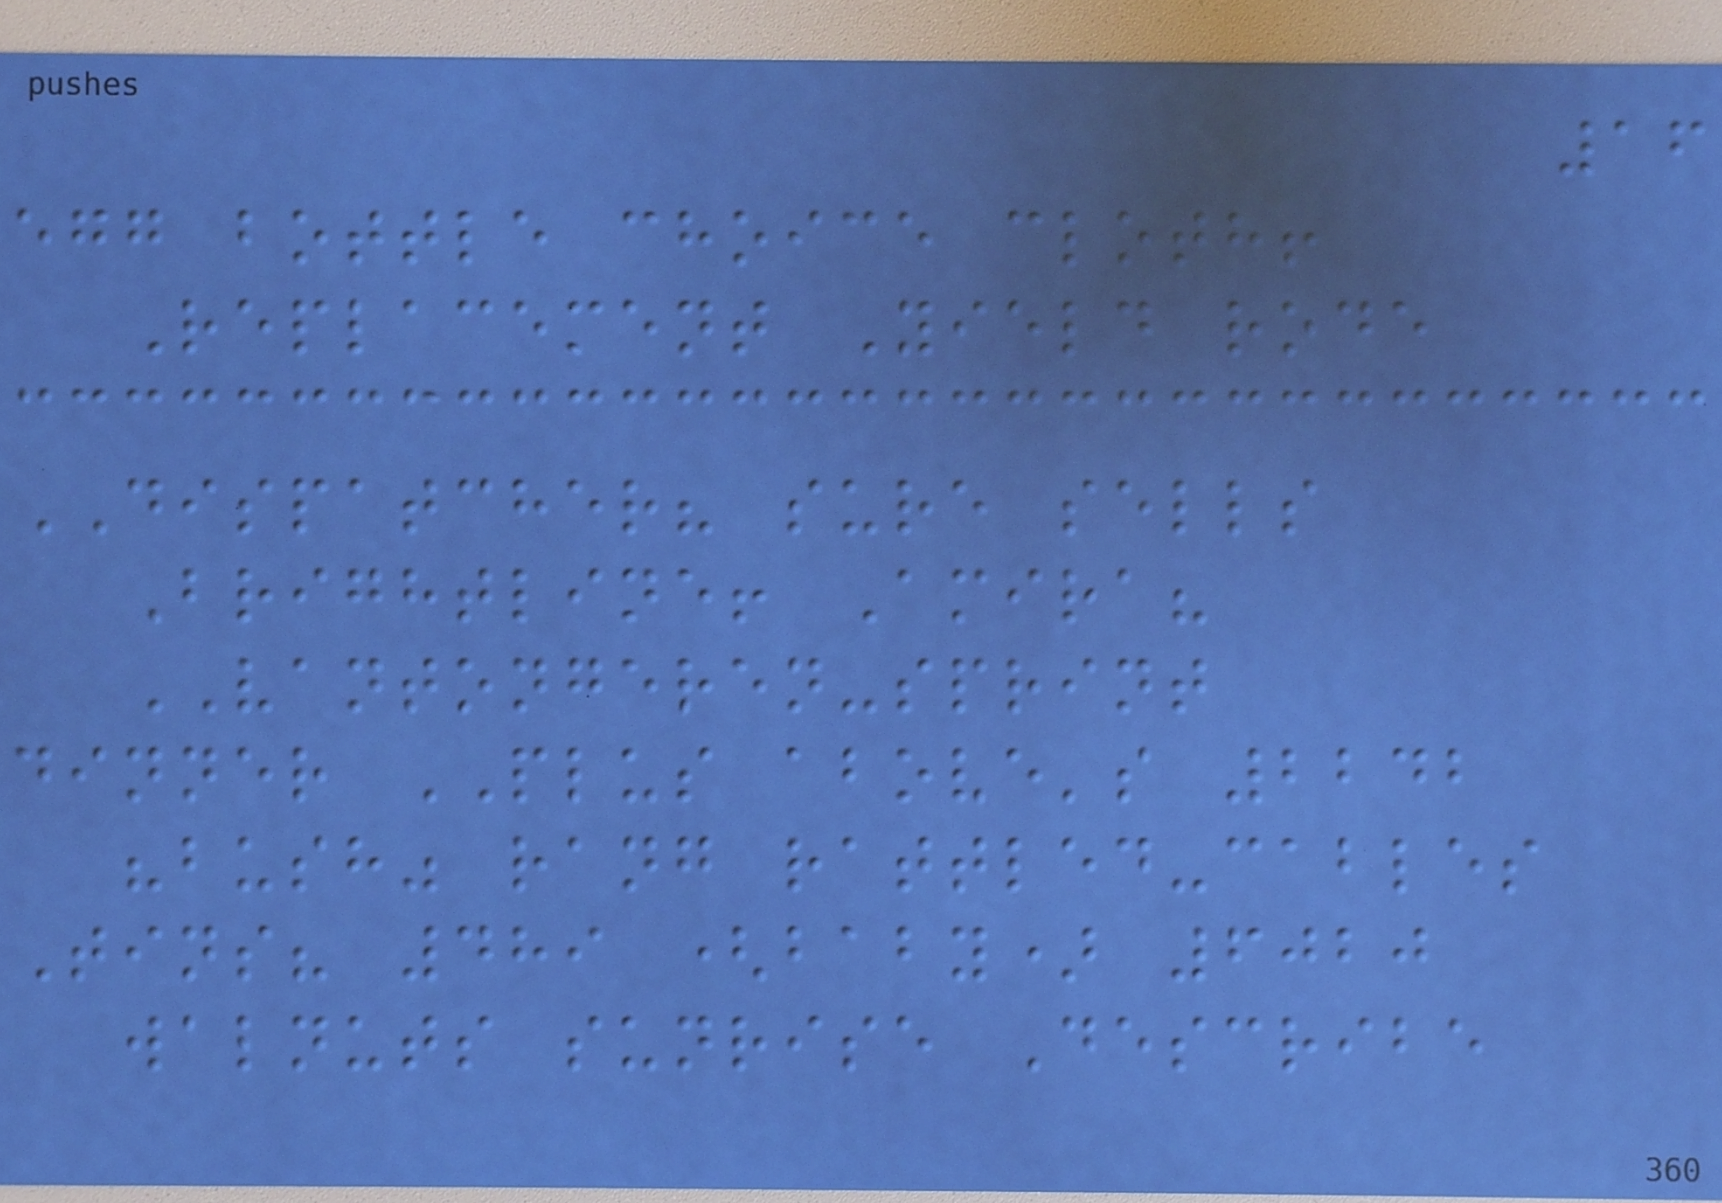16
egg bottle choice cloth!
Replacement Yield rode
DISPATCHER? sure sells
Brightline! Amira?
VANTONGEREN-sprint
dinner PLUS above's 2242
"bush" rang rattled-cables
Tins? 489 (baby) 6020
walnuts sunrise Describe
